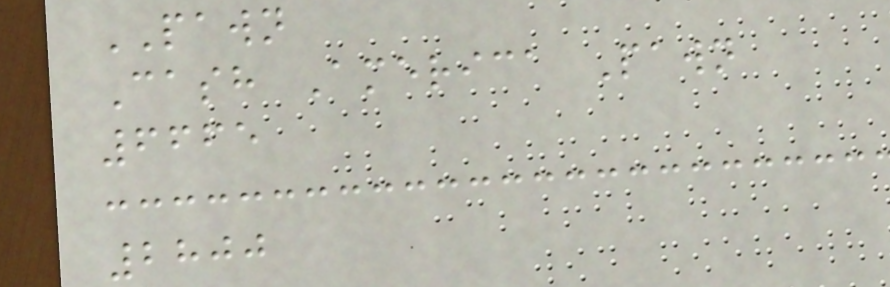PAWN
Cash America Pawn
6665
2800
